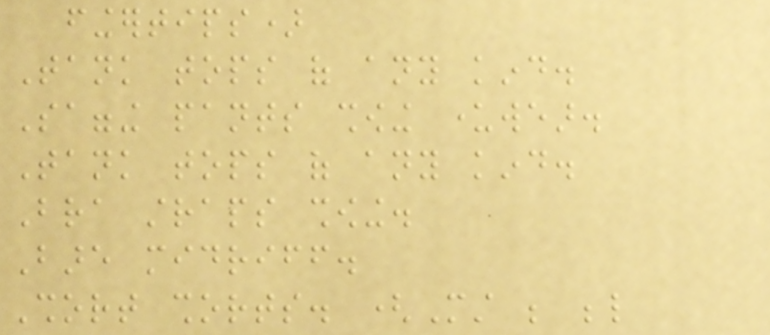fingertips)
Tank tops of any kind.
Sagging pants showing underwear.
Tank tops of any kind.
Bra straps showing.
Bare midriff.
Short shorts. (Must be below
